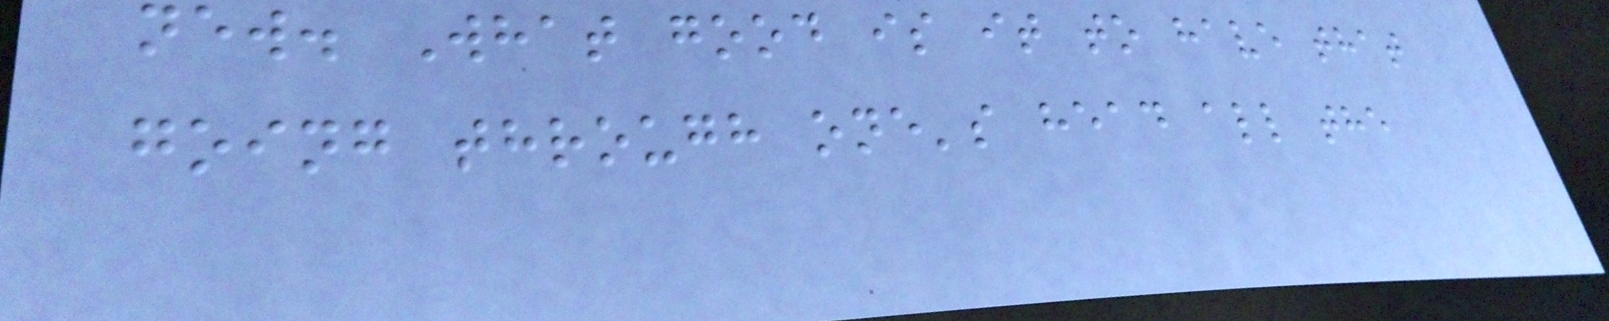new. What good is it to have that
going through one's head all the
